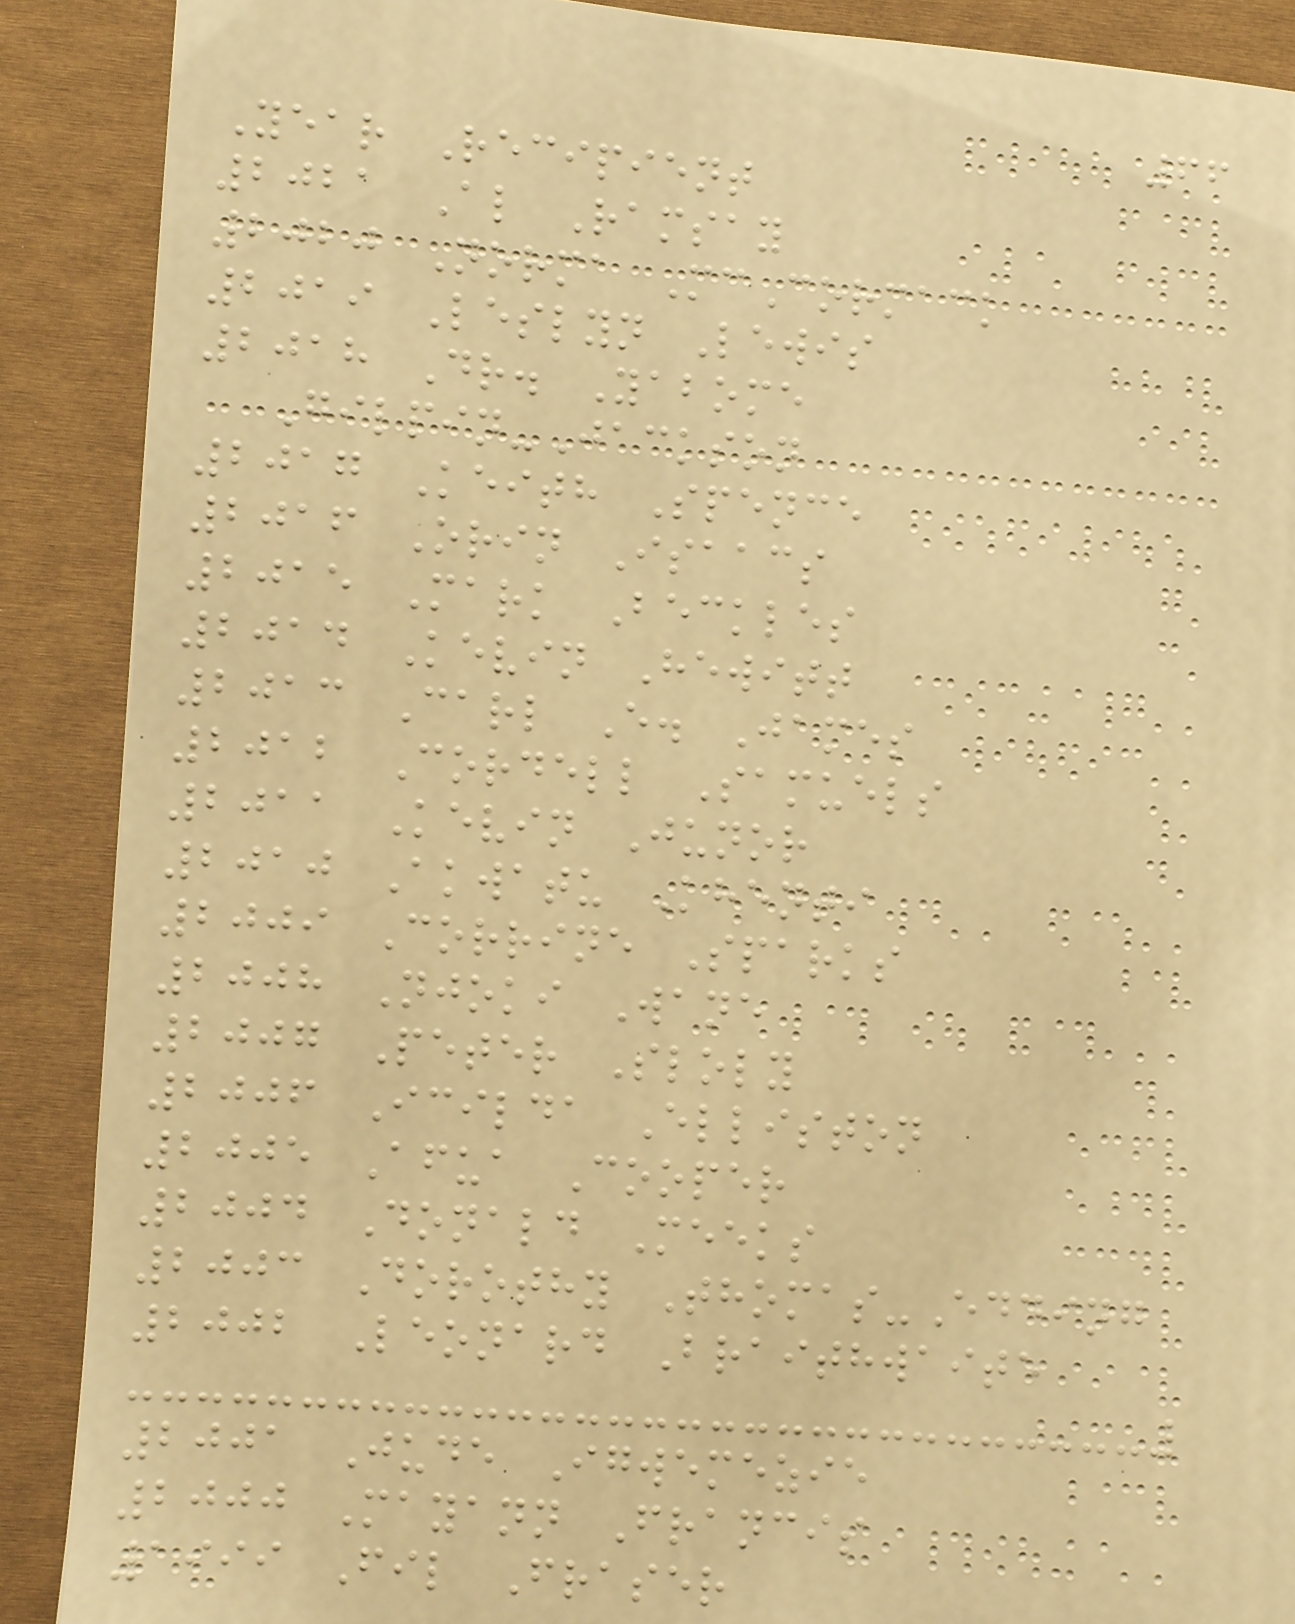66
Year Recipient
2021 Al Ramsay
2020 Norma McCormack
2019 Leslyn Lewis
2018 Dr. Yabome
Gilpin-Jackson
2017 Keith Spence
2016 Orin Isaacs
2015 Mark Beckles
2014 Kevin Hewitt
2013 Carl E. James
2012 Cordell Samuels
2011 Kevin Junor
2010 Akwatu Khenti
2009 Corrine Sparks
2008 Njoki Wane
2007 Peter Sloly
2006 Icilda Elliston
2005 Afua Cooper
2004 Donald Meeks
2003 Dorothy Thomas-Edding
2002 Leonard Braithwaite
2001 Jude Igwemezie
2000 Mayann Francis
1999 Fil Fraser
